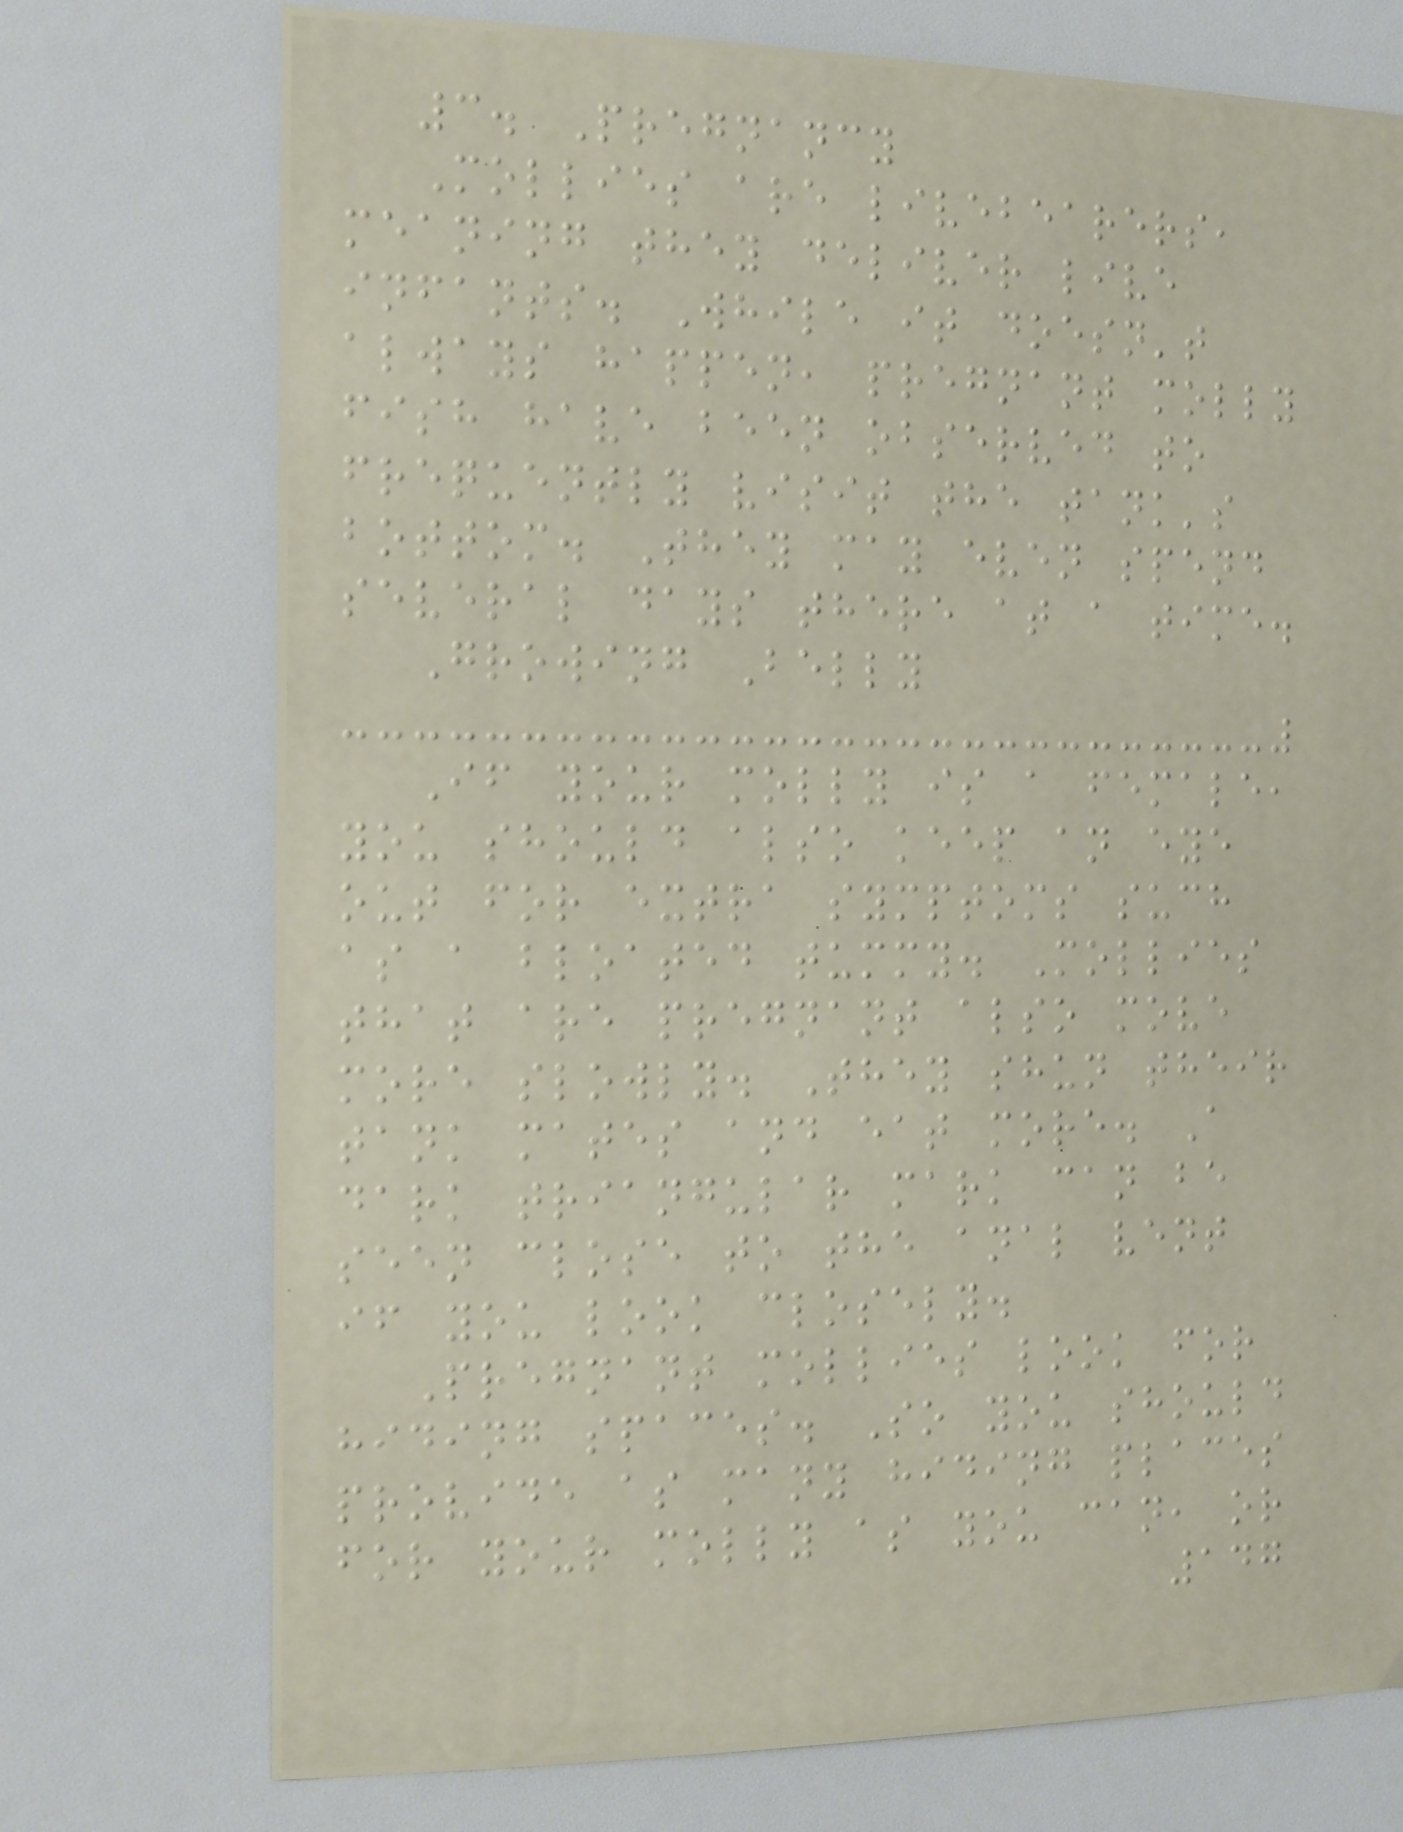3. Pregnancy
Mollies are livebearers,
meaning they deliver live
infants. While it doesn't
always happen, pregnant molly
fish have been observed to
frequently visit the tank's
bottom. They may even spend
several days there at a time.
Growing Belly
If your molly is a female,
you should also keep an eye
out for extra symptoms such
as a bloated tummy. Mollies
that are pregnant also move
more slowly. They shun their
tank mates and eat more. A
dark triangular mark can be
seen close to the anal vent
if you look closely.
Pregnant mollies look for
hiding spaces. So you should
provide as many hiding places
for your molly as you can, or
147
